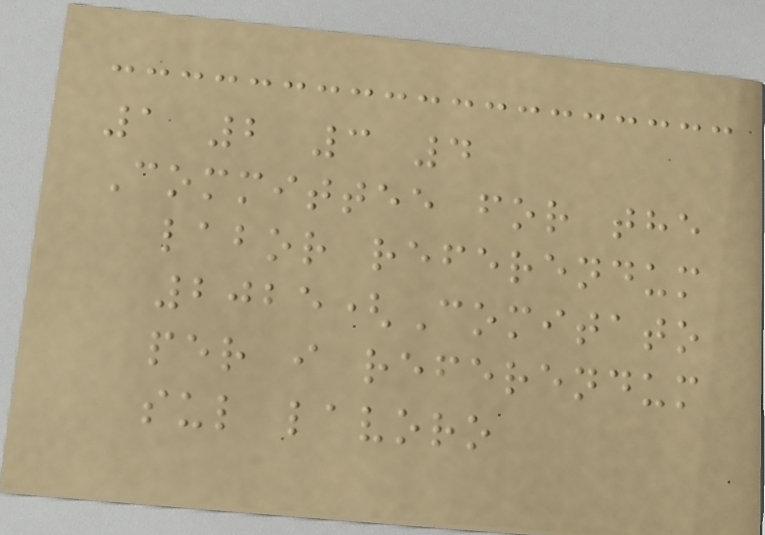1 2 3 4
Committee for the
labor referendum
2025(Comitato
per i referendum
sul lavoro
